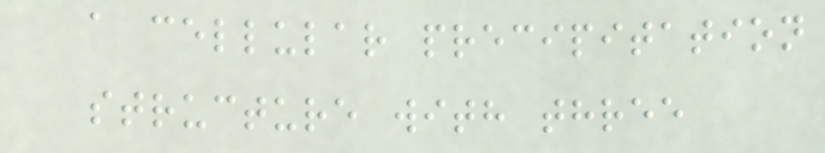a cellular precipitation
structure with three
